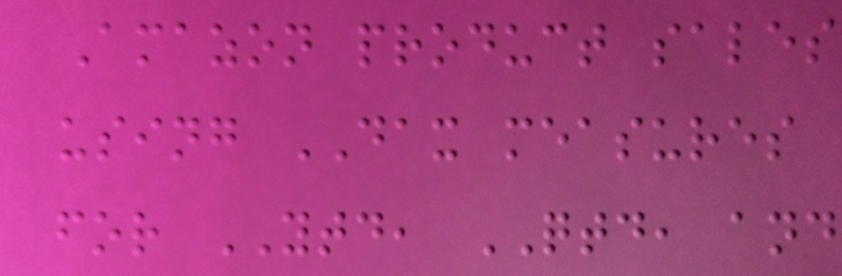Amazon product sales
using DAX measures
for YTD, QTD, and
